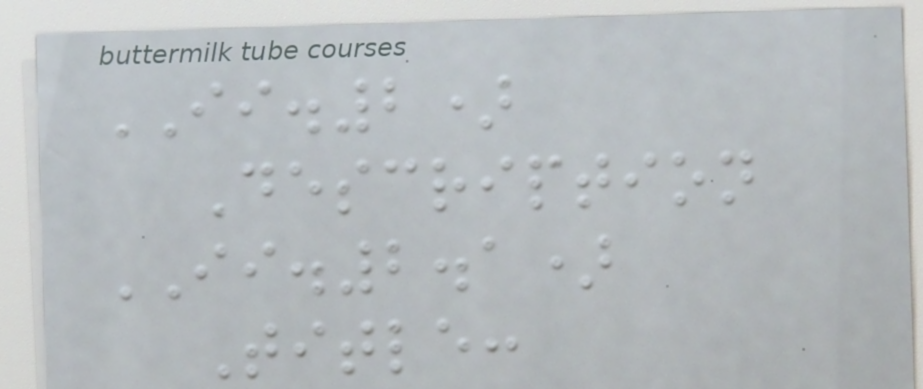II.2)
Description
II.2.1)
Title:
